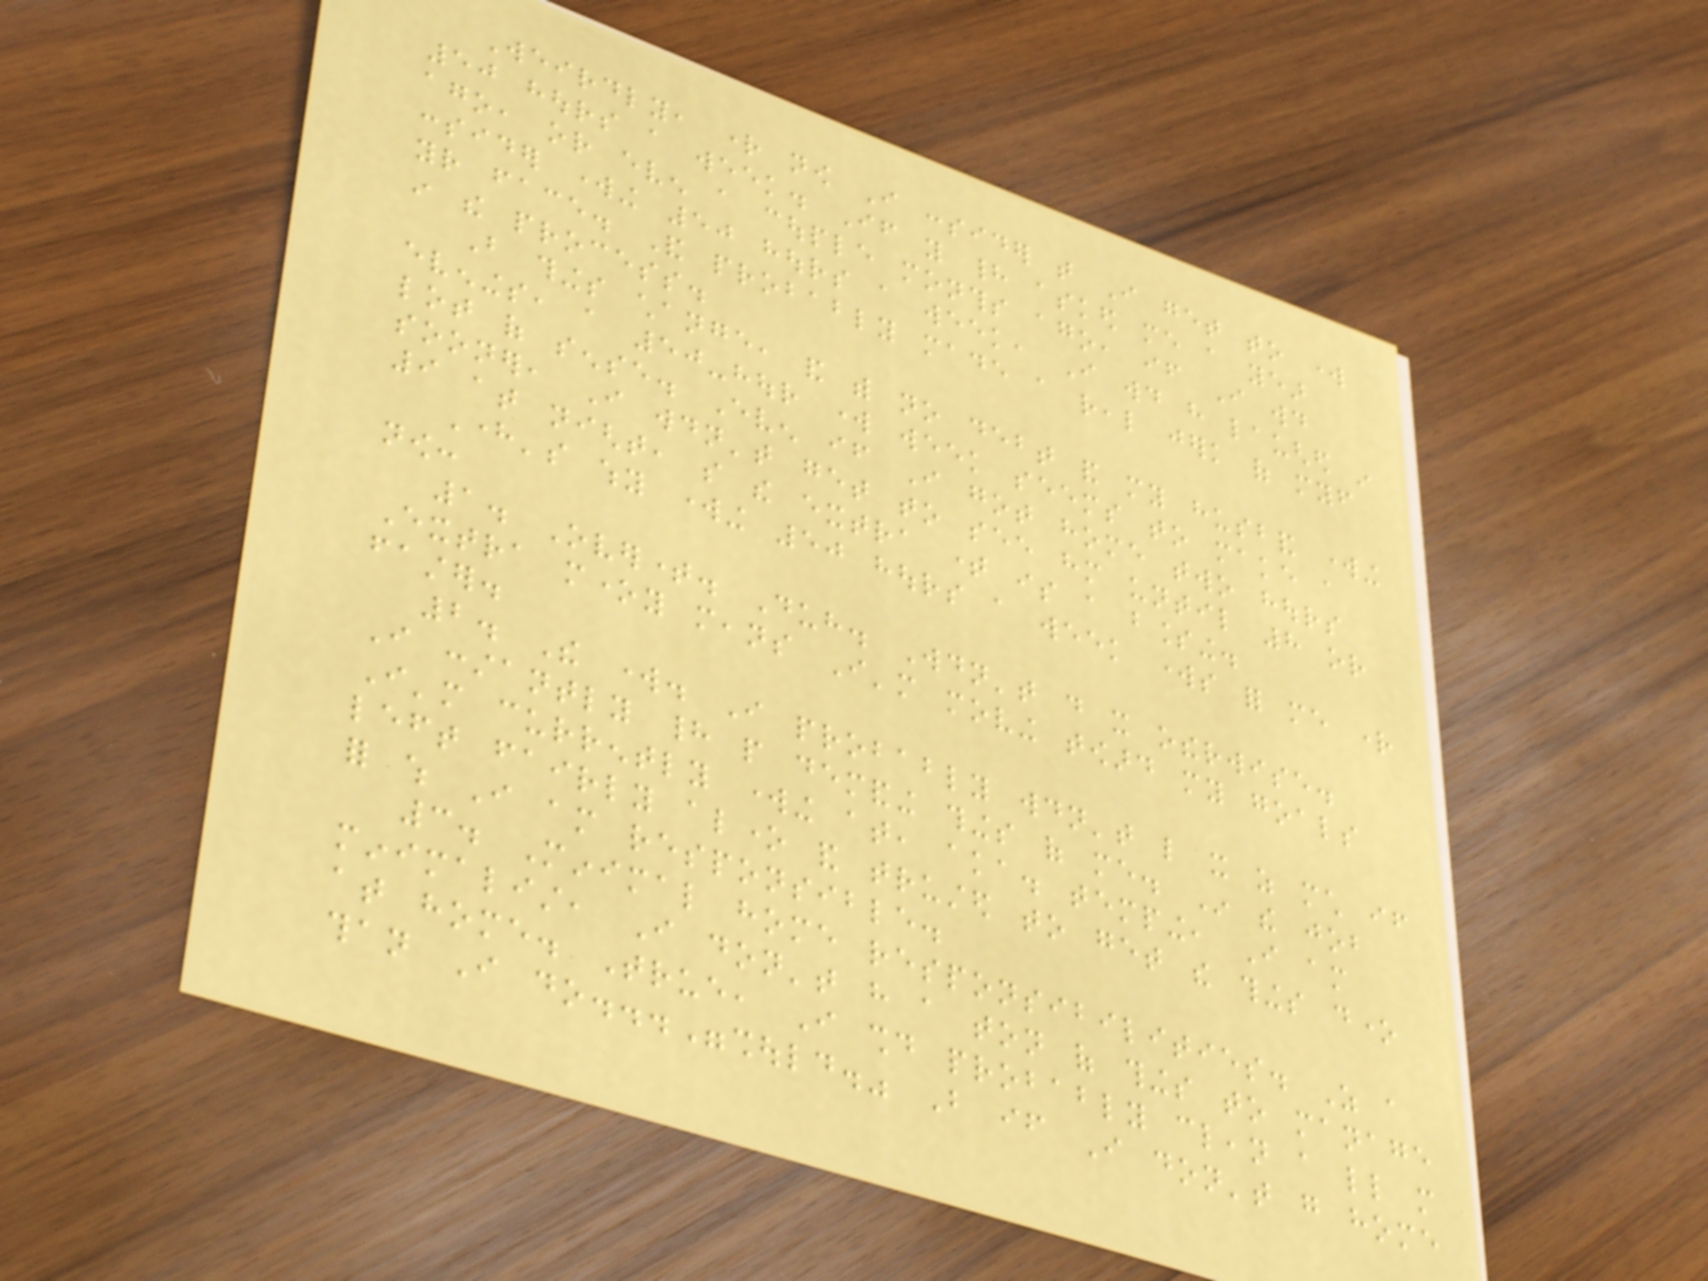Weirdly, right now I consider that I get to work
50 hours a week. If you had asked me a year
ago, or even a couple months ago, if I would
consider working 50 hours a week, I would have laughed in
your face. And probably made a real jerk of myself
in the process.
But things change, and with no debt and my husband working
evenings, a 50-hour work week seems to make a
lot of sense. Even if I got home two hours
sooner, I wouldn't get to see him until 8 or
9 at night, so the extra time is a blessing.
Here's why working 50 hours a week works for me right
now:
1. Overtime. Duh. Wouldn't do it otherwise.
Extra money means I'm moving toward my goals
faster.
2. The work. I probably wouldn't like it as much if
I constantly had people demanding things of me. In the job
I'm currently working at, aka. temping, I am
left fairly alone and trusted to get the things done
for which I am responsible.
3. Minimal home responsibilities. As a
minimalist, I don't have a ton of things to manage
at home. True, I should probably clean a little more
than I do..."should." But if I don't go home
